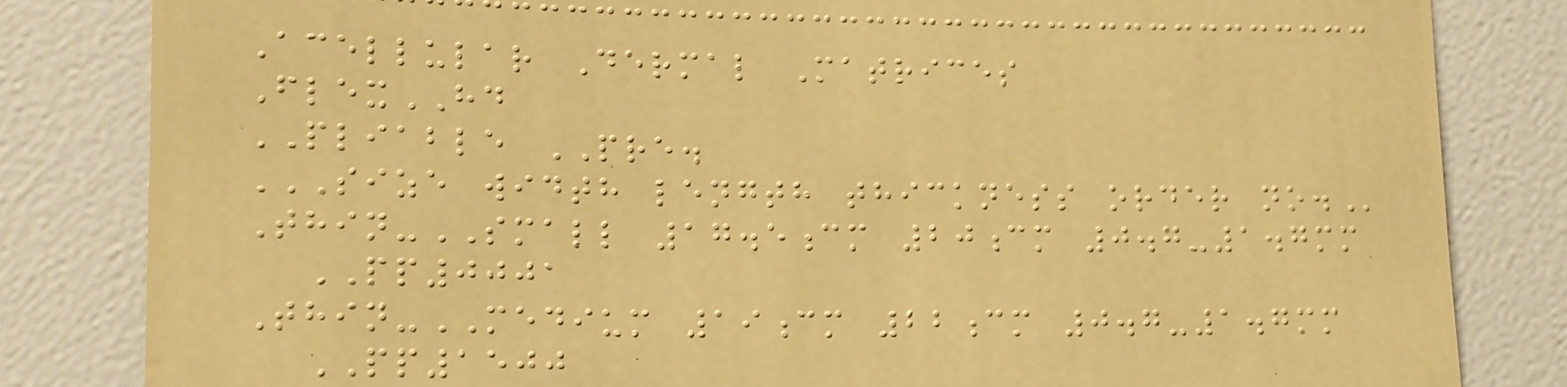Acellular Dermal Matrices
FlexHD
PLIABLE PRE.
SIZE WIDTH LENGTH THICKNESS ORDER NO.
Thin-SMALL 17.5cm 20cm 0.7-1.7mm
PP0001
Thin-MEDIUM 19cm 22cm 0.7-1.7mm
PP1500
